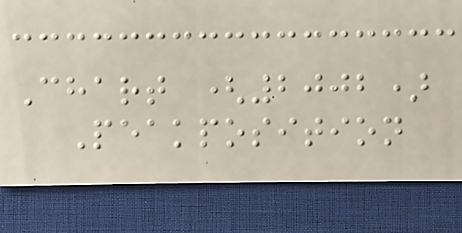Chart (2002)
Peakposition
